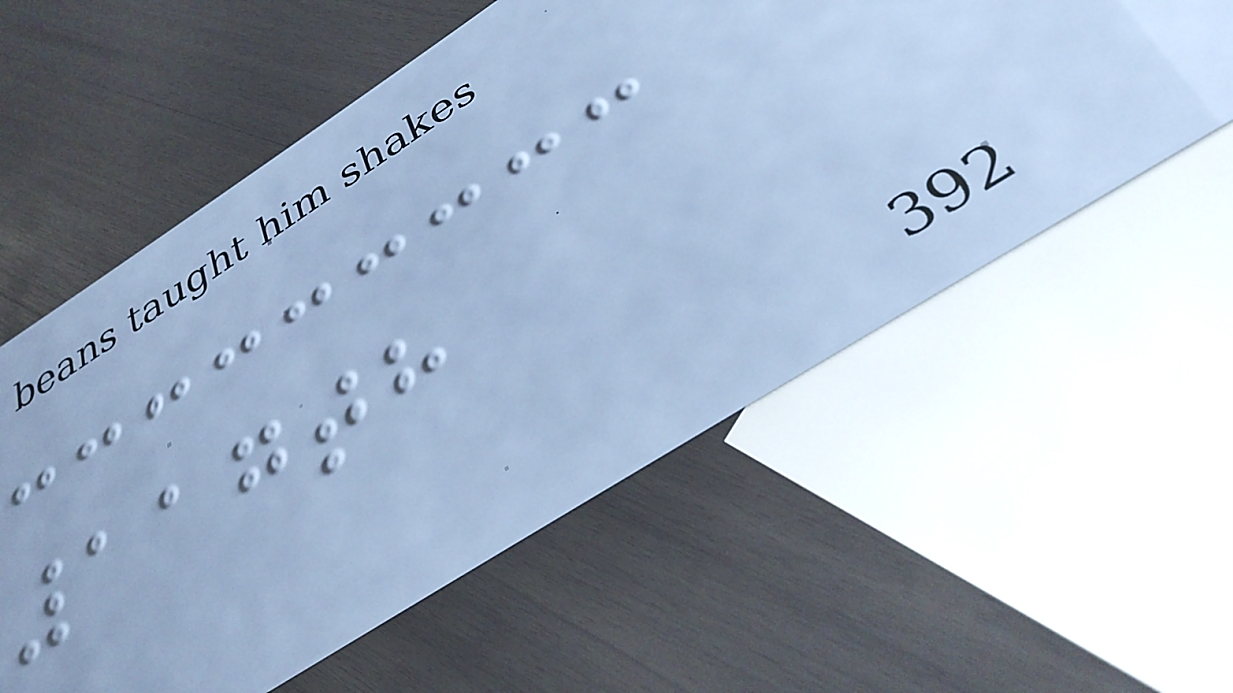117th
